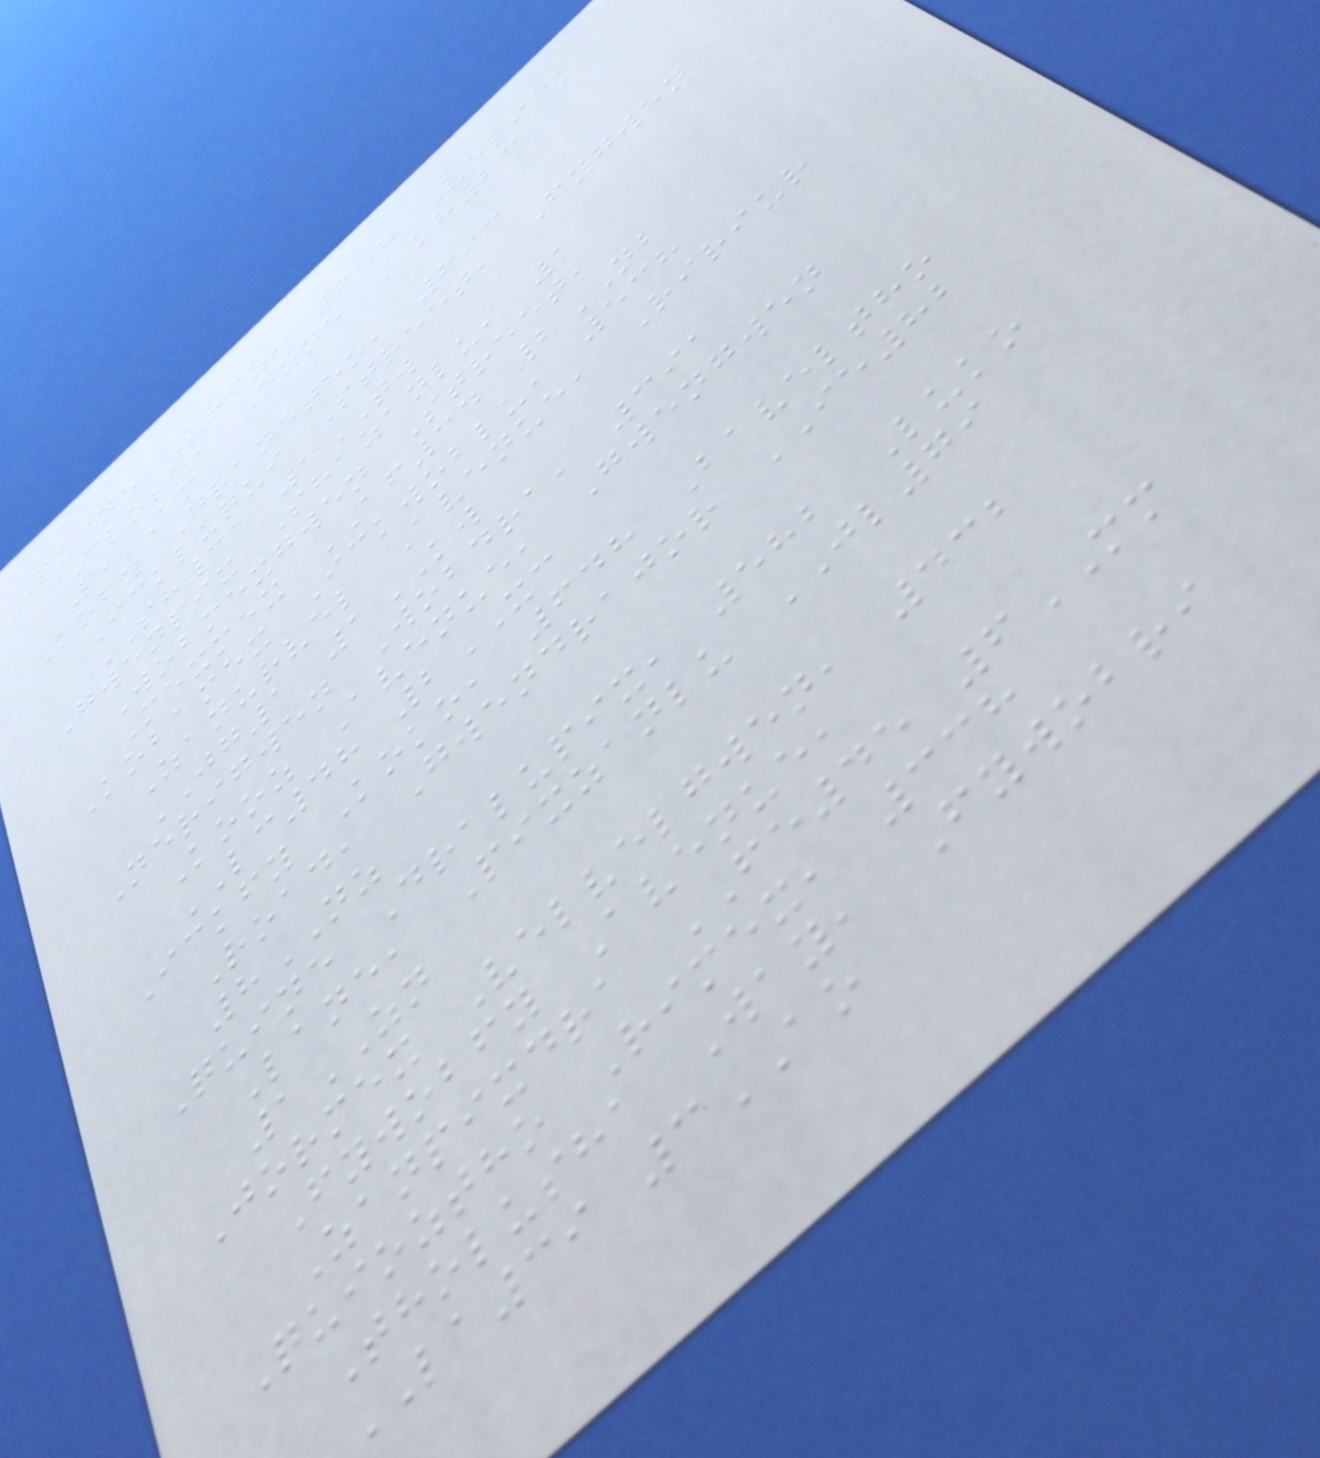Quine Urfy, 677 Velick
Close, Ozne KH23
5AM
Kofy Dranetho, 693
Ickluqui Street, Fygwen
SH31 3TW
Gwenpix Shazanlu, 1
Wobmexgwen Street,
Mexmex AF34 2NB
Kobamex Ickwoblu, 538
Zanurvel Avenue, Ririur
JG1 1KW
Nerigwen Wobdra, 391
Kooz Avenue, Gwengwen
LC48 2XC
Ickfy Koko, 648 Baveltho
Road, Gwendrajor IE82
8NZ
Quine Dralupix, 582 Luko
Lane, Pixzanlu JL79
1ZN
Jormex Velvelgwen, 432
Fywobfy Avenue,
Zanpixdra FE45 6MM
Quioztho Rimex, 338
Tholusha Way, Fywobri
LA39 3AO
